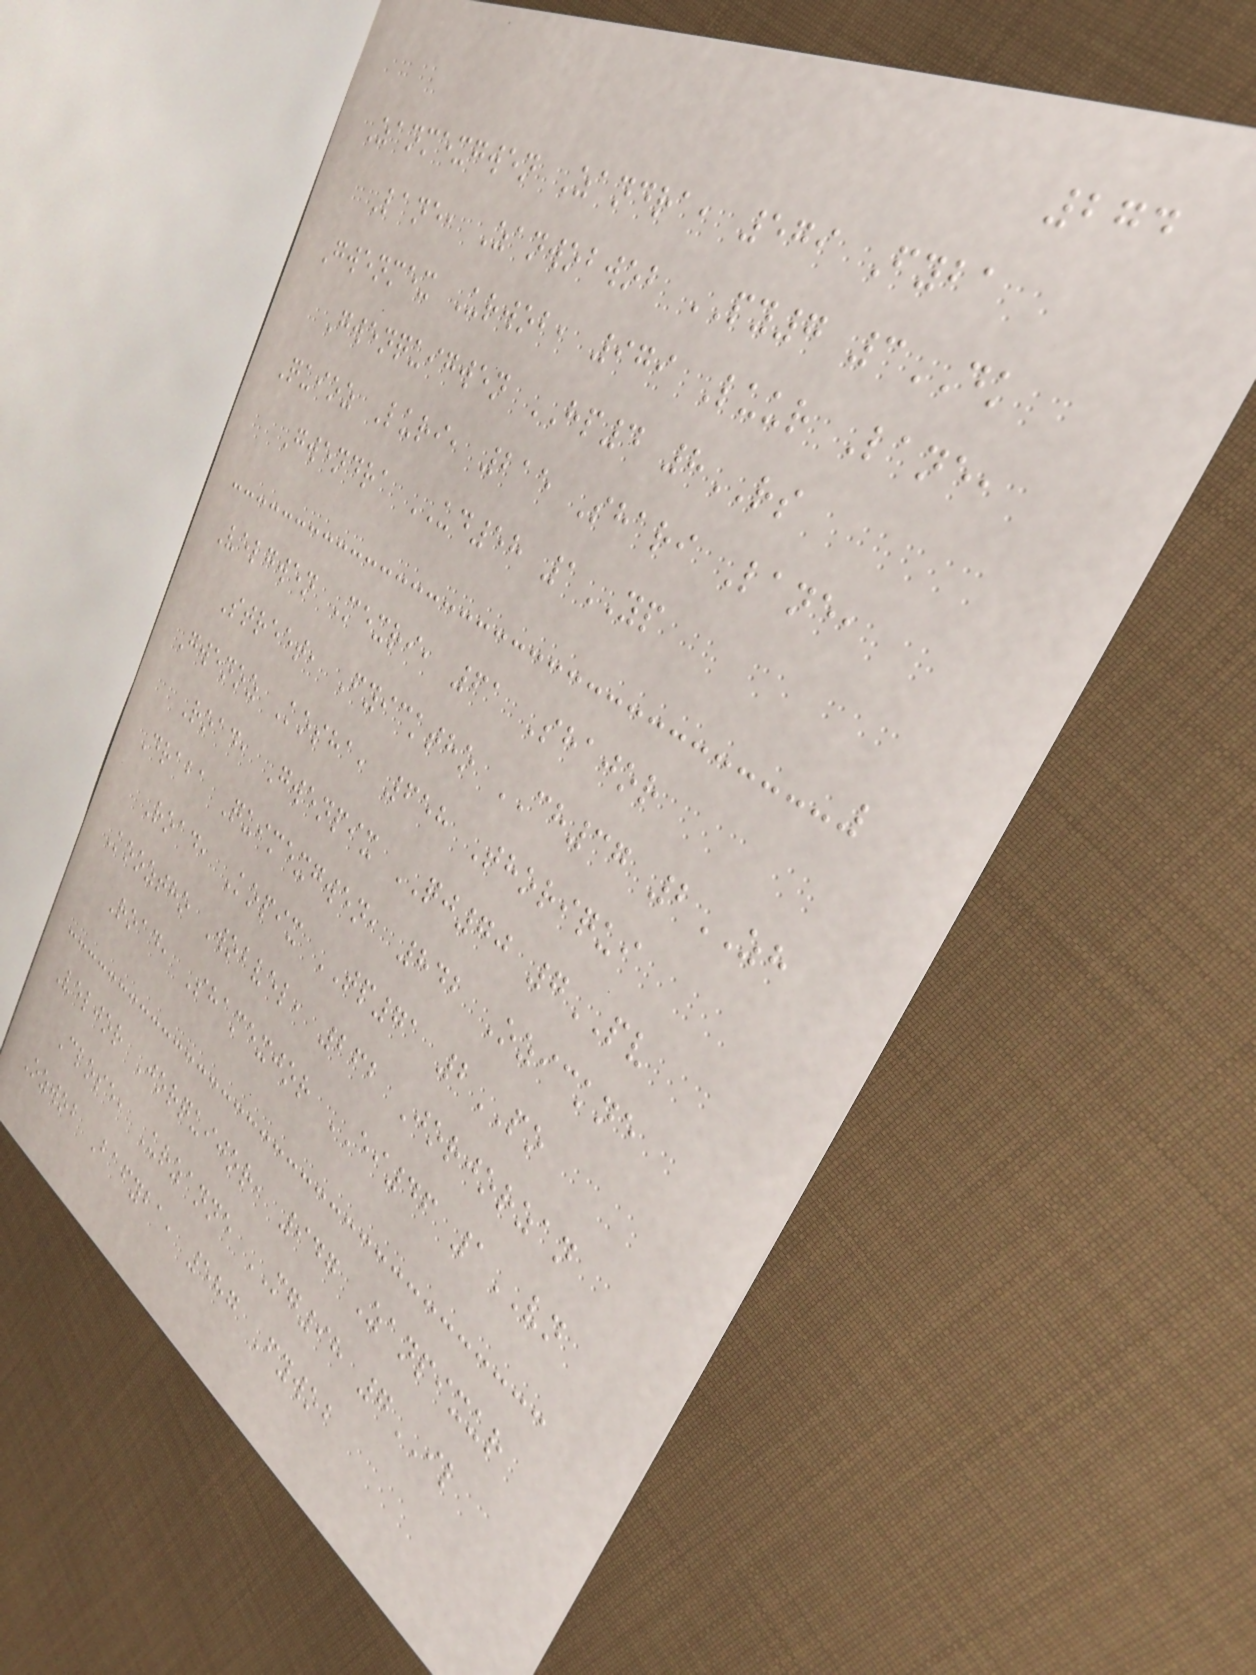274
Zanmexgwen Zandra, 579 Fyba
Lane, Zanwobwob PY7 3DK
Gwenmex Urwob, 979 Luur Lane,
Gwenquigwen HP4 8RS
Quioz Luri, 215 Shari Lane,
Gwendra UD58 1YP
Velgwen Mexri, 61 Shajor
Street, Fyicktho CH37 2ZH
Gwenoz Kosha, 658 Thoriqui
Road, Gwenpix QJ70 7PV
Draba Quimexgwen, 842 Ozickne
Road, Kopix TP71 2PO
Kooztho Wobvel, 262 Jorjorzan
Road, Shamexjor EI46 1VN
Veljor Jorquijor, 947 Zanpixur
Close, Urzanne MG98 7IL
Ozwob Bafyba, 587 Fywob
